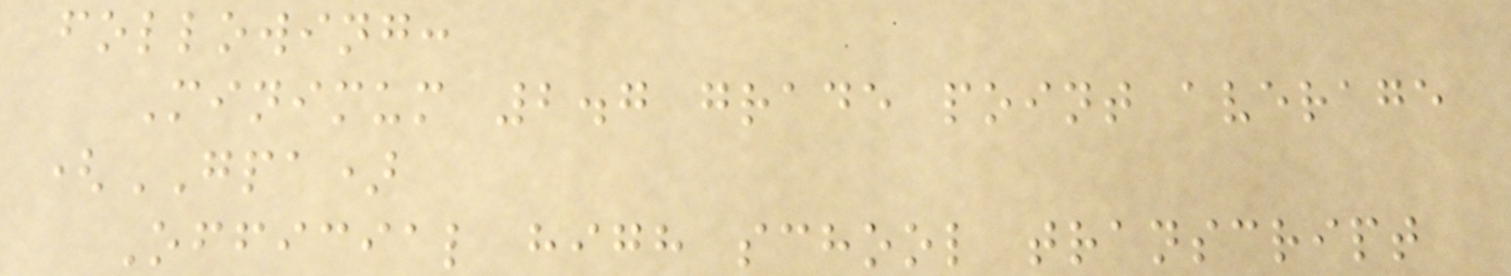following:
Minimum 2.7 grade point average
(GPA)
Official high school transcript
